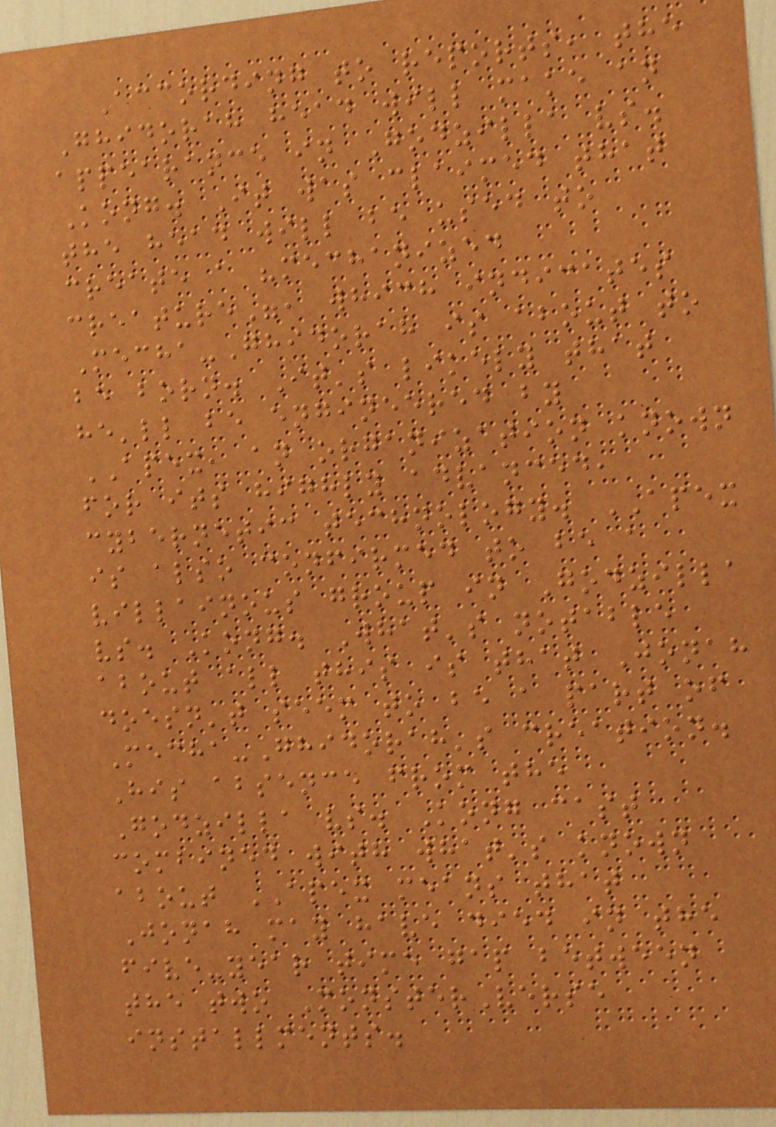According to reports, the
Ghidorah head will make an
appearance in Godzilla vs.
Kong. It was claimed that
the head will be used to
create a "mechanized
creature", which indicates
Mecha-Ghidorah is about to
be born. It's likely that
he'll be engineered by
APEX, an organization known
for its highly advanced,
cybernetic technology. APEX
is also confirmed to be a
villainous group in Godzilla
vs. Kong. What's notable
about all this is that Jonah
doesn't seem to be a part of
Mecha-Ghidorah's creation.
His absence from the
Godzilla vs. Kong cast
combined with what's known
about APEX means that
Jonah may have died in the
five-year time gap between
the two MonsterVerse
installments.
